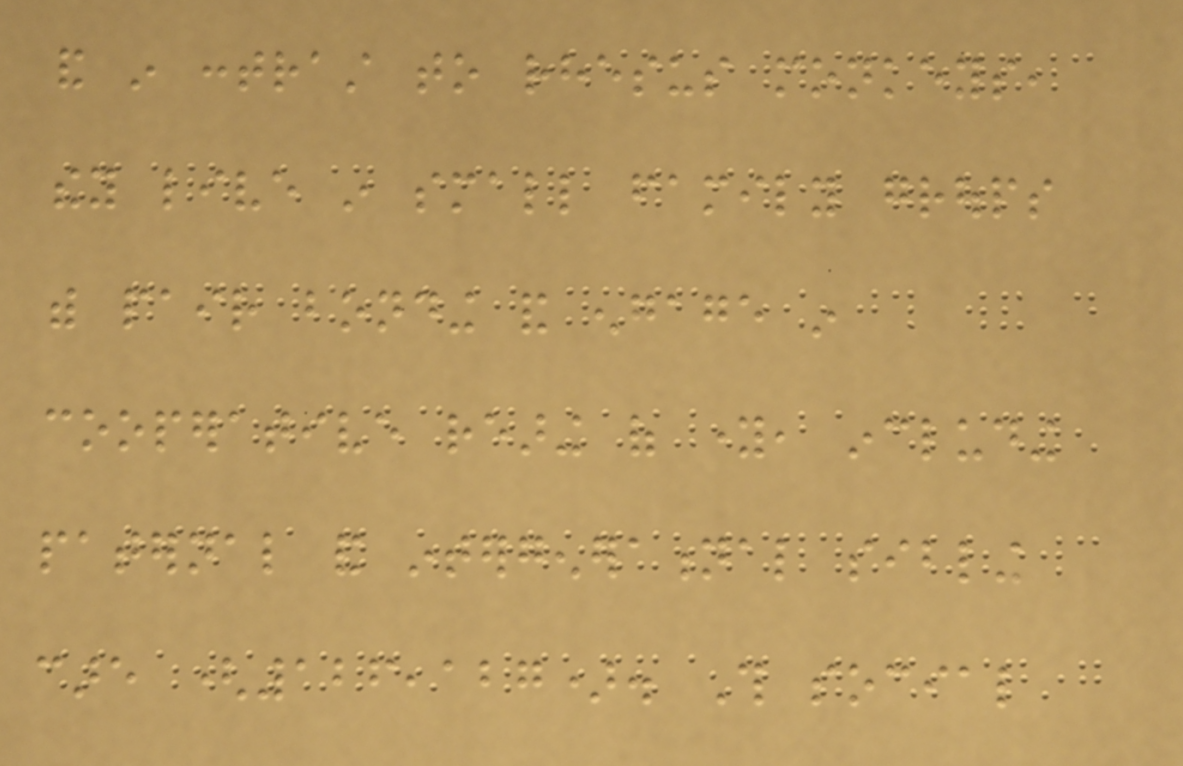and in contrast to rhesus monkeys,
they live in small family groups
with pair bonding and engage in
cooperative rearing of young, including
paternal and intergenerational sibling
care (126,127). This social
